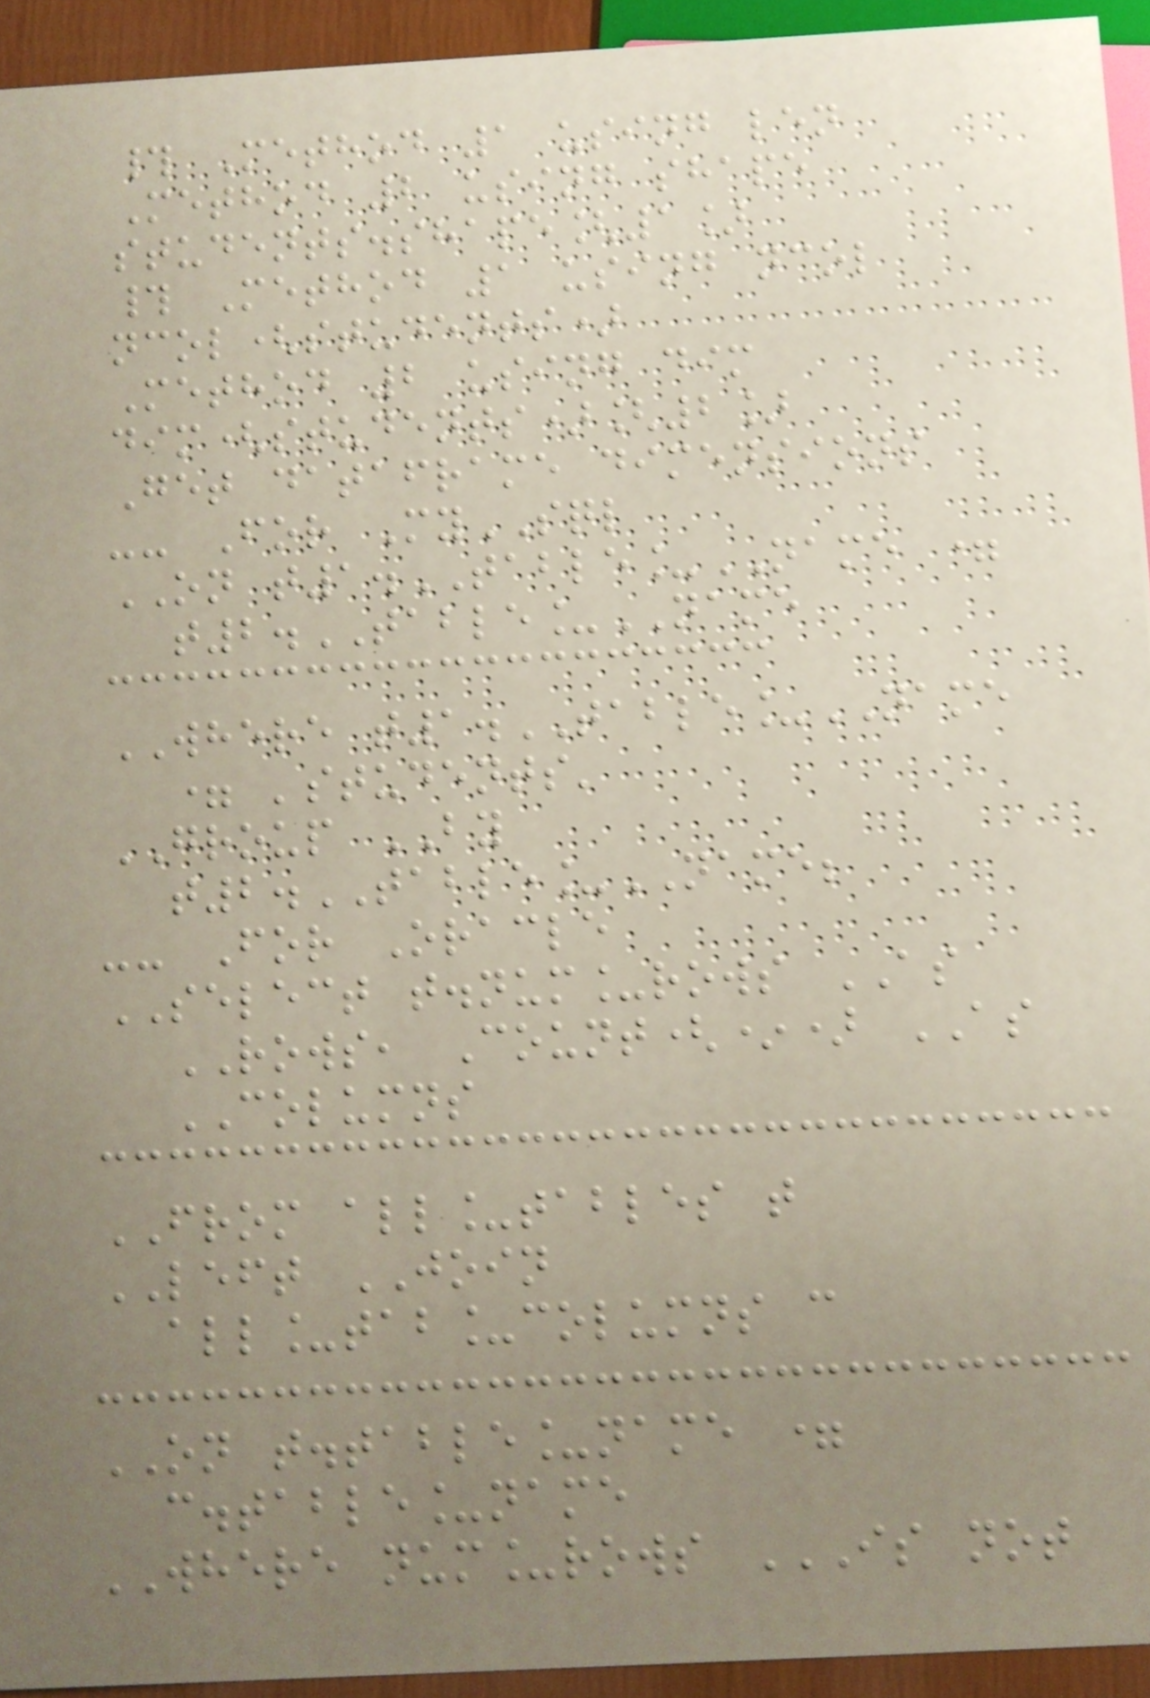# Method 1 using len
Method 2 using shape
students.shape[1]
# Method 1 using ncol
ncol(students)
Method 2 using dim
dim(students)[2]
Get dataframe dimensions
-- For MySQL
ON t1.TABLE_NAME =
t2.TABLE_NAME
WHERE t1.TABLE_NAME
= 'students'
GROUP BY
t2.TABLE_NAME;
-- For Oracle
SELECT t.num_rows AS
ROWS, Count(*) AS
COLUMNS
FROM all_tables t
LEFT JOIN
all_tab_columns c
ON t.table_name =
c.table_name
WHERE num_rows IS NOT
